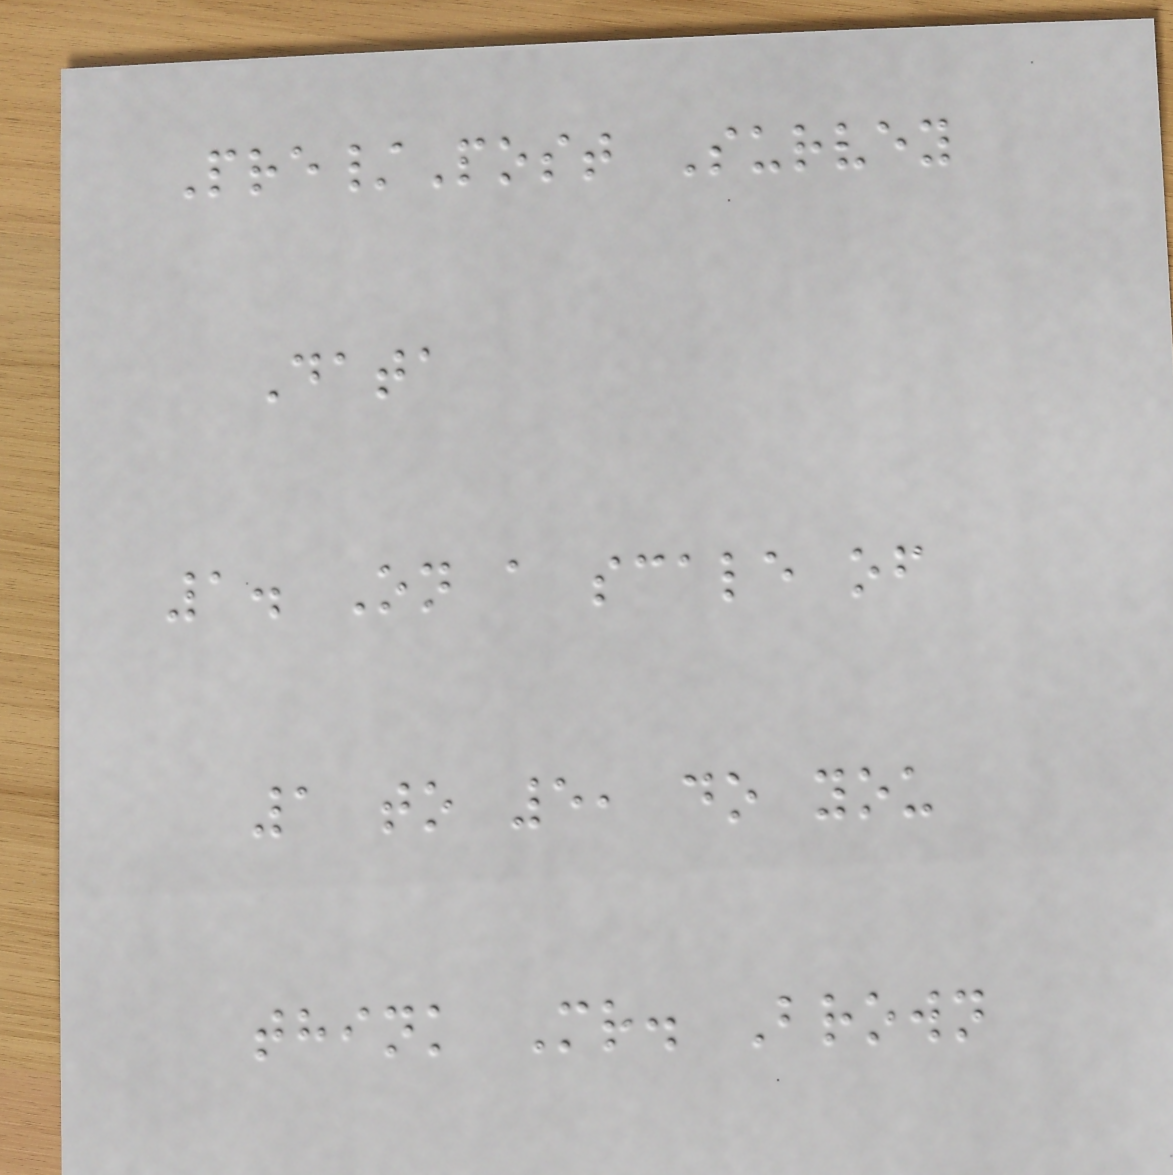Pre/Post Survey
Data
1. On a scale of
1 to 5, do you
think Mr. Brown
